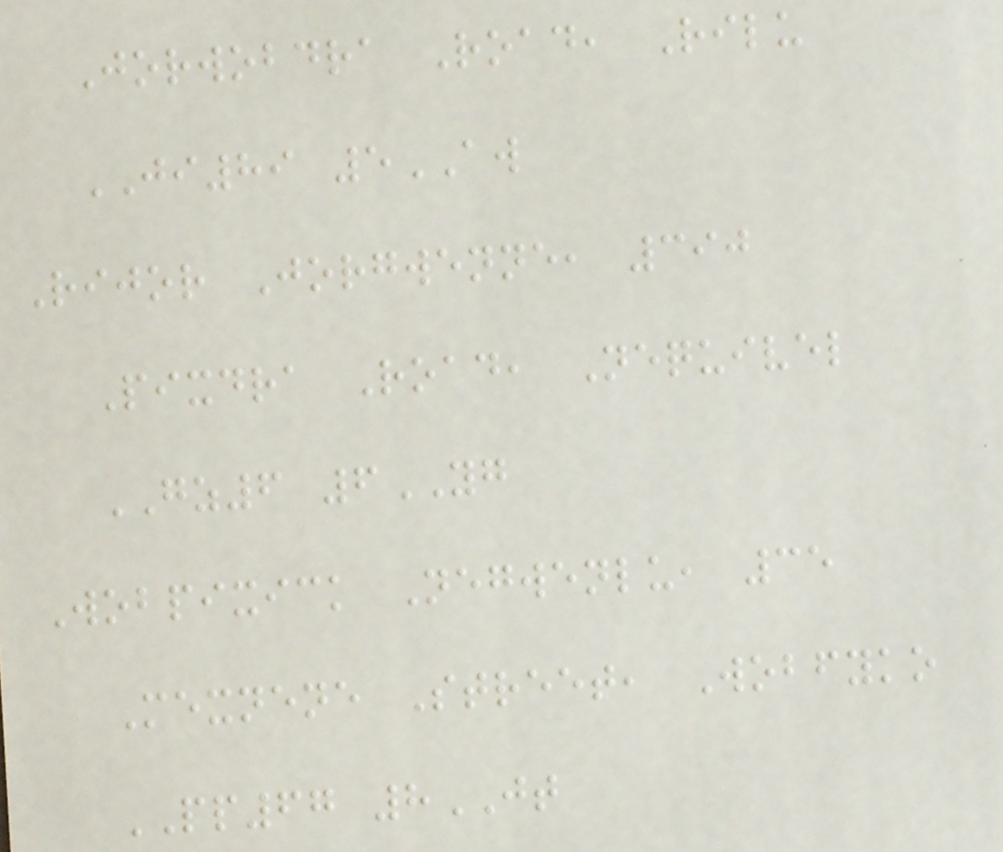Jorwobdra Road, Rilu
JI89 5AW
Rijor Jorgwenne, 390
Pixdra Road, Nequivel
GZ6 6YG
Wobpixick Negwenlu, 35
Mexnene Street, Wobfyko
PP67 8JT
